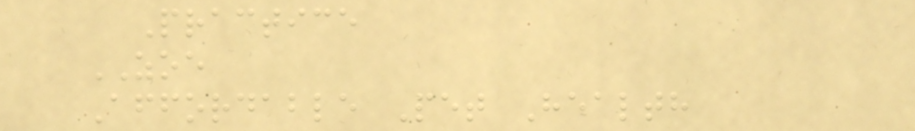Practice
ZOE
Affordable Pet Health
